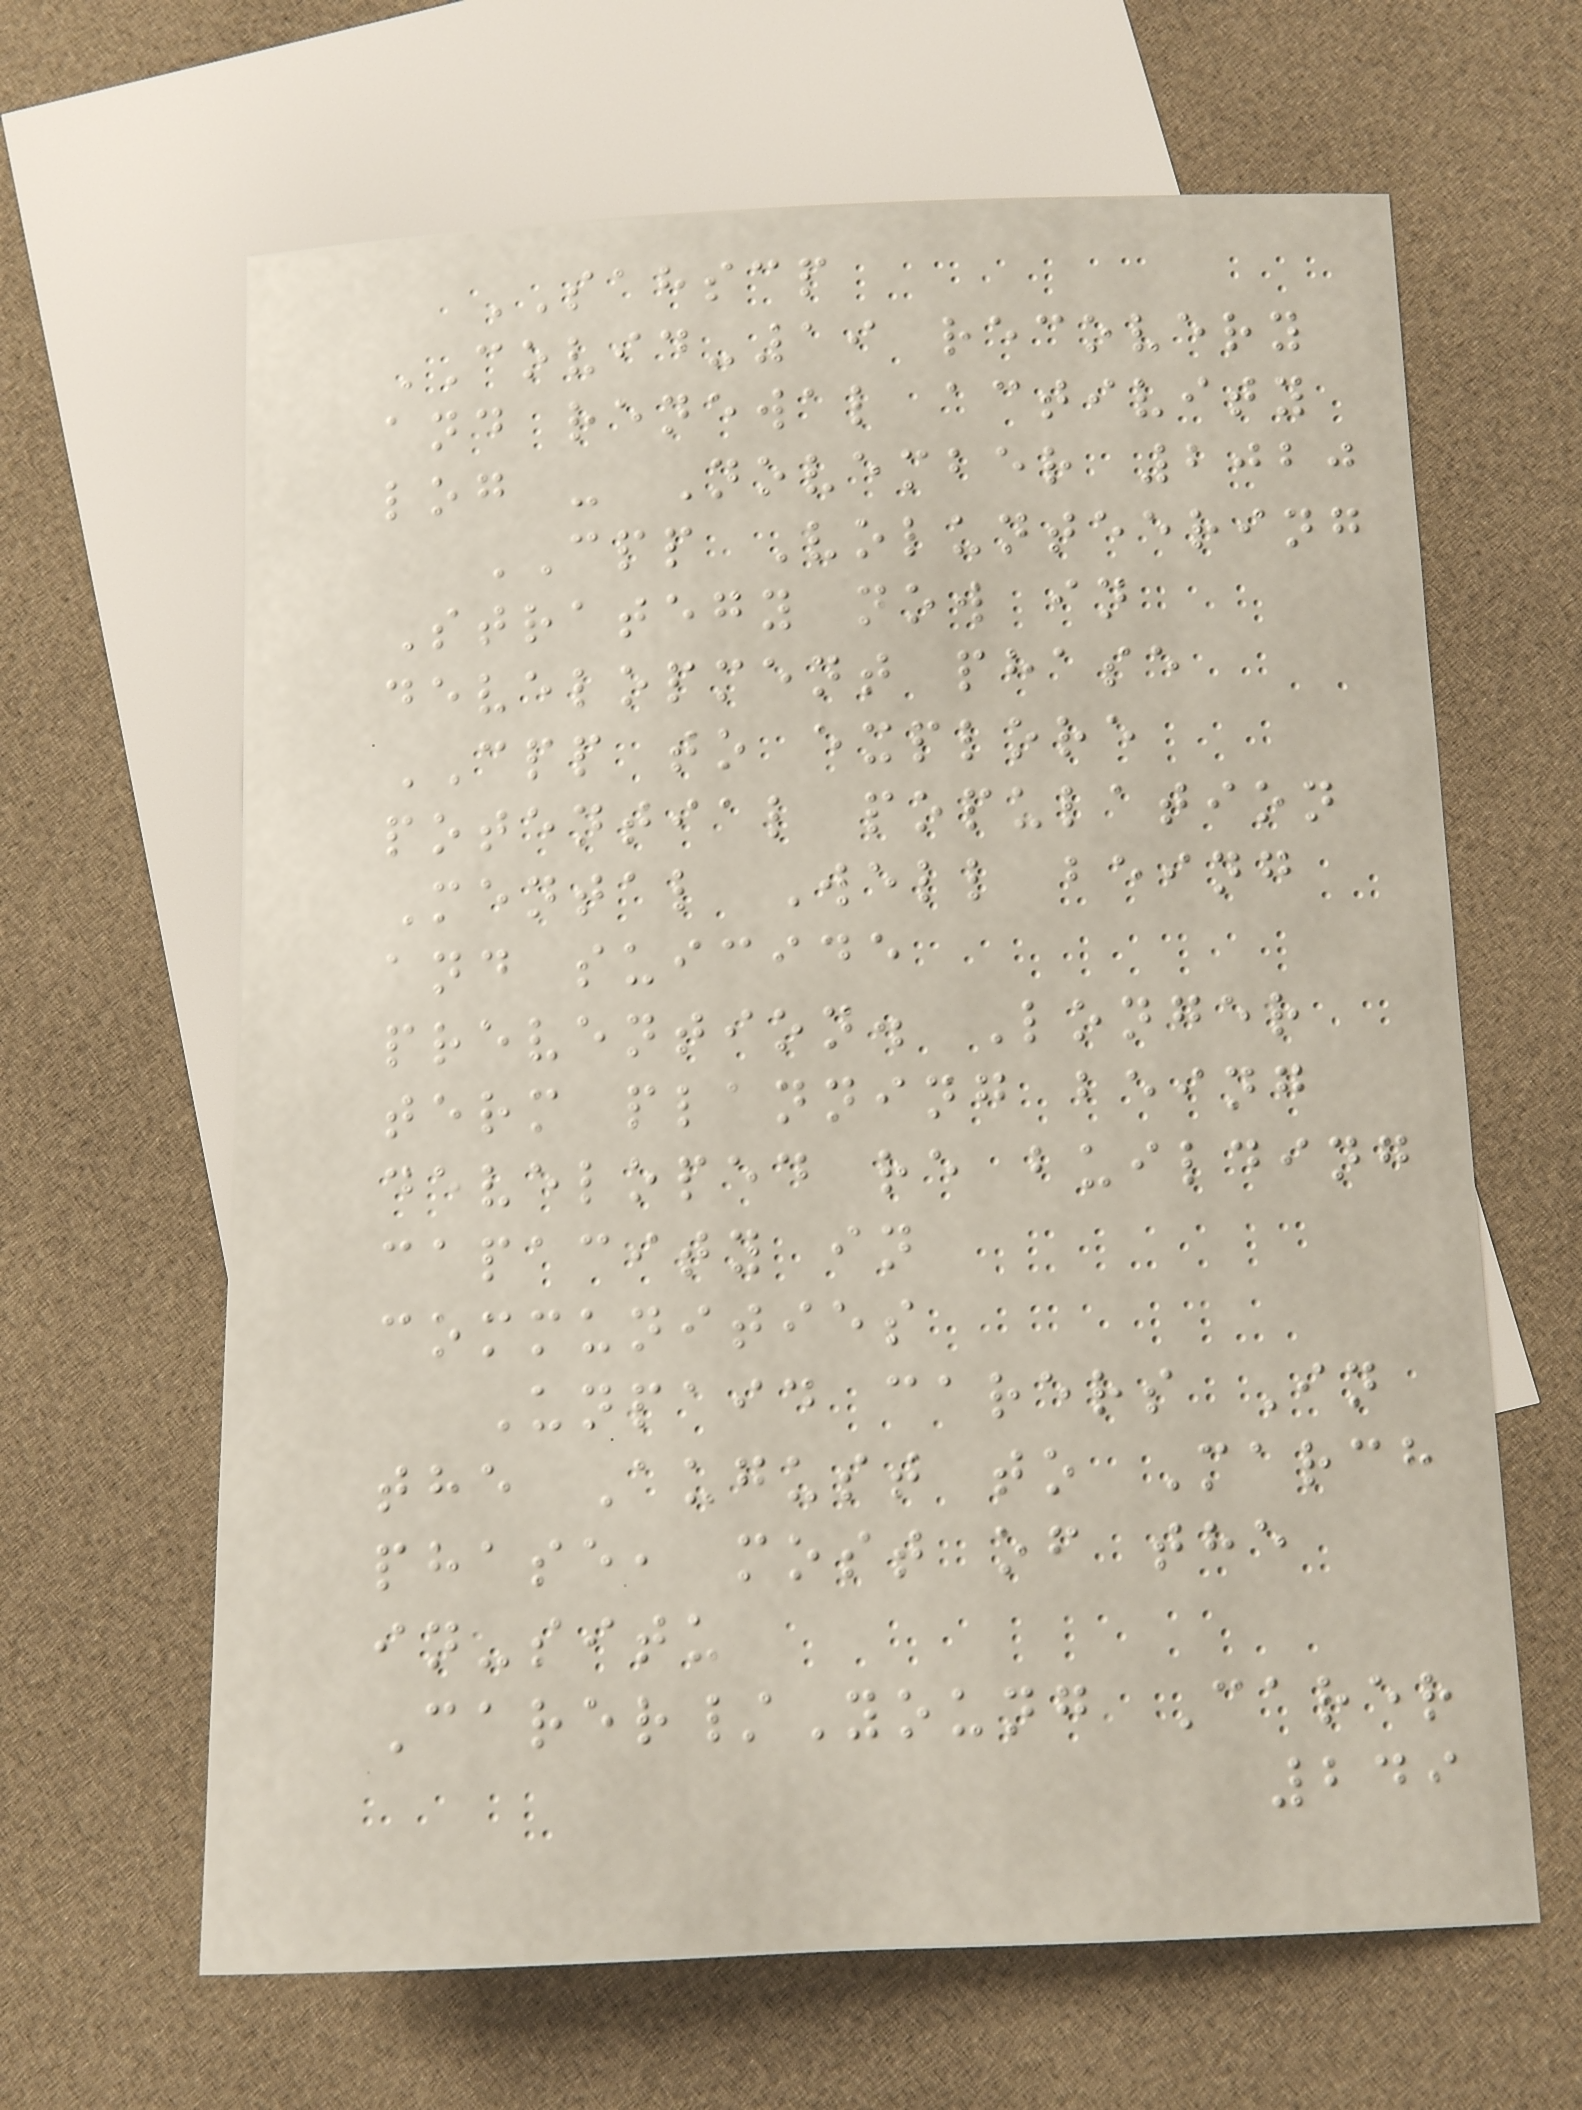SAHSCP
COVID-19 recovery
and renewal activity
log - November 2020
CPP Volunteering
Strategy now in
development phase
CPP to explore
potential population
Mental Well being
and suicide
prevention. Longer
term planning being
developed re building
capacity in
communities
Unpaid carers In
the August to March
phase, most of the
in-situ
Carer/Young Carer
249
